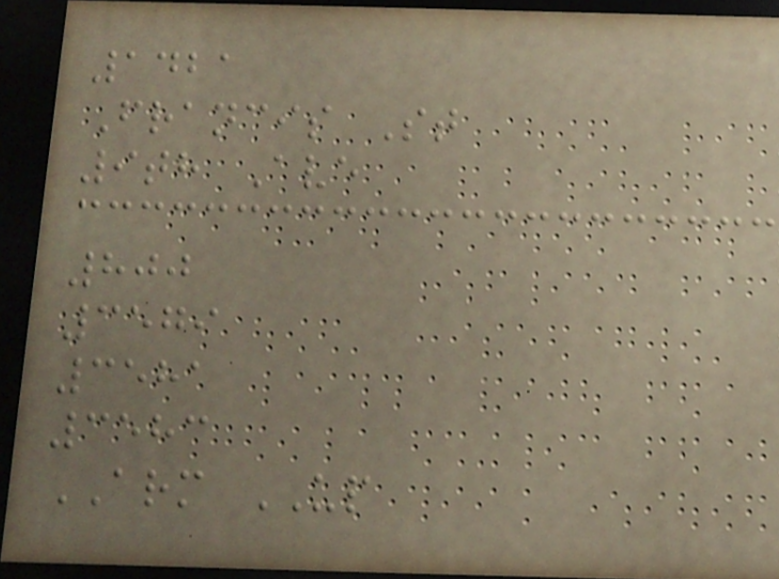1421
Francis St
9th Ave
800
3579
3581
3583
ARM UP
